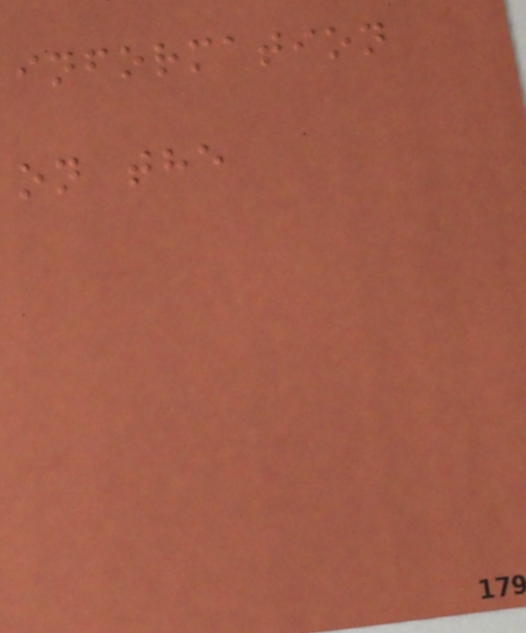information
on the
